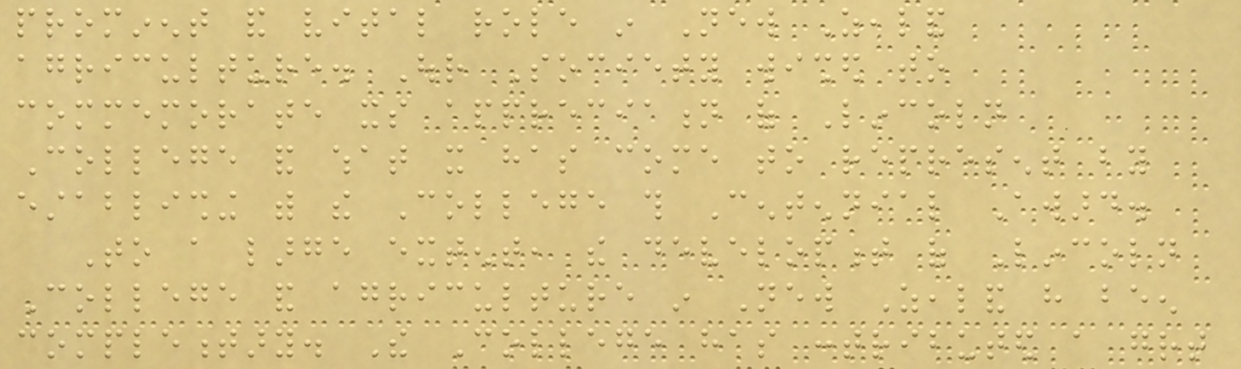prominent and vital role in New Zealand
agriculture. Our Society wished to
commemorate its appreciation of Lincoln
College and what it has come to represent by
establishing with the College this Centennial Award.
To a large extent, the development of Lincoln
College and agriculture in New Zealand have been
complementary. The College has contributed a great
